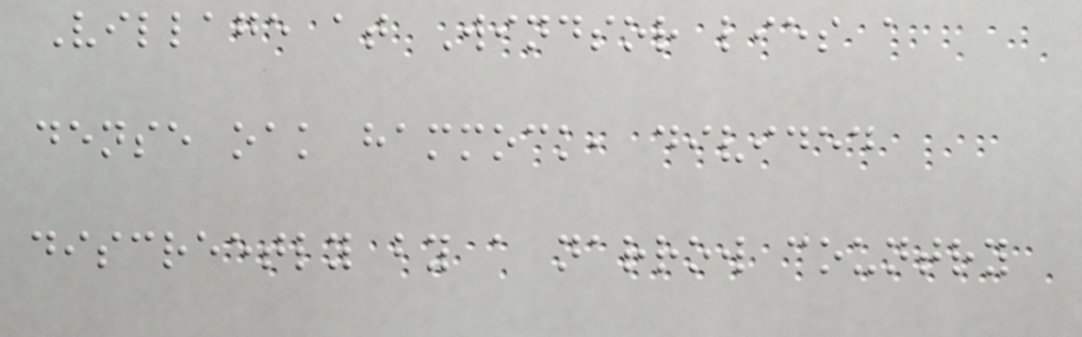Village at Windsor lies a
dense oak hammock, divided
discreetly by a narrow country
